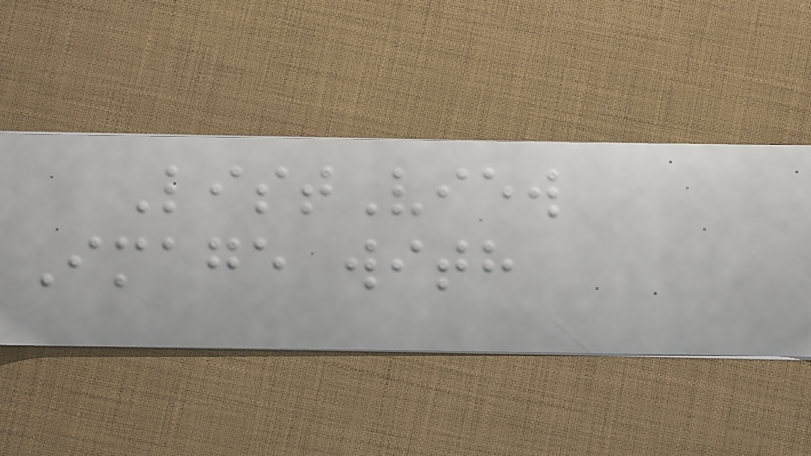ListView
Image with
